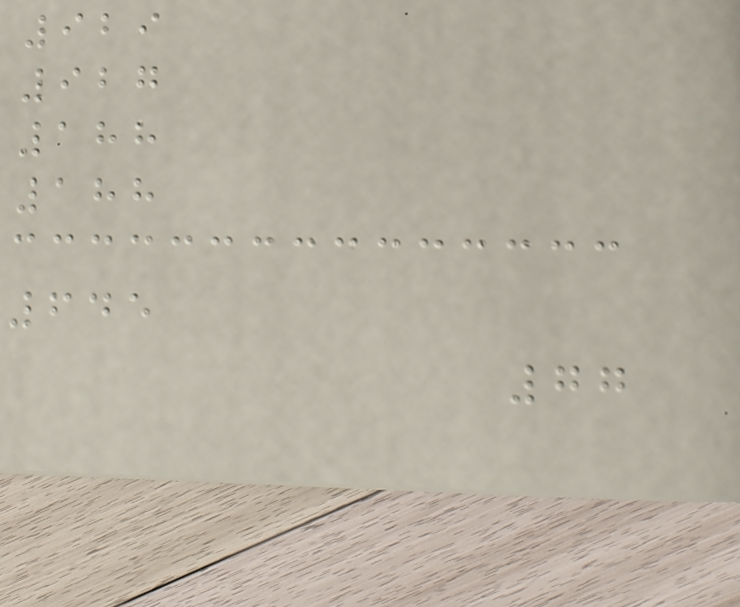929
927
188
188
645
77
